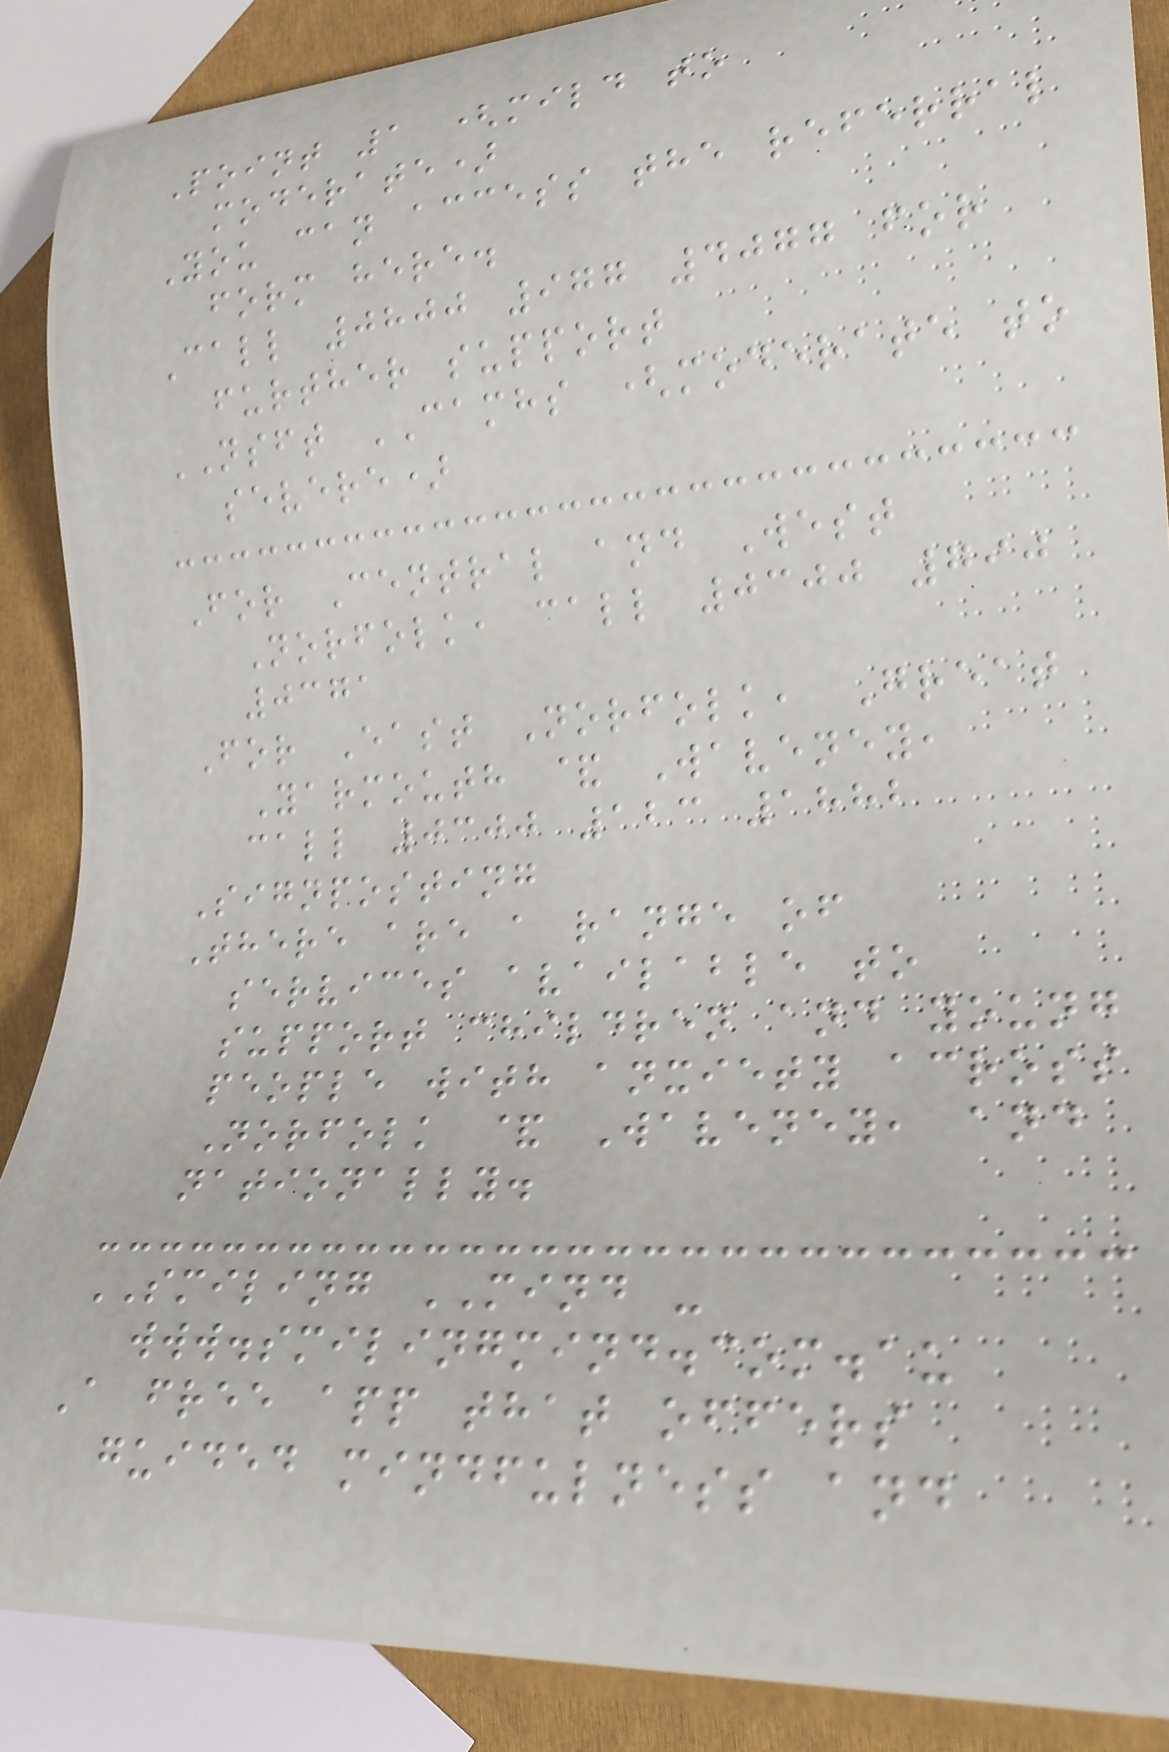Point 1 (mild to
moderate)
You can access the referral
form here.
Call 0800 977 4077 for
further support
NSFT CAMHS (moderate to
severe)
For Central and West
Norfolk, call 0300 790
0371
For East Norfolk, Great
Yarmouth & Waveney,
call 0300 123 1882
Signposting
There are a range of
services available to
support children and young
people with anxiety across
Norfolk & Waveney, and
nationally.
SMILING MIND -
www.smilingmind.com.au
A free app that offers
guided mindfulness and
